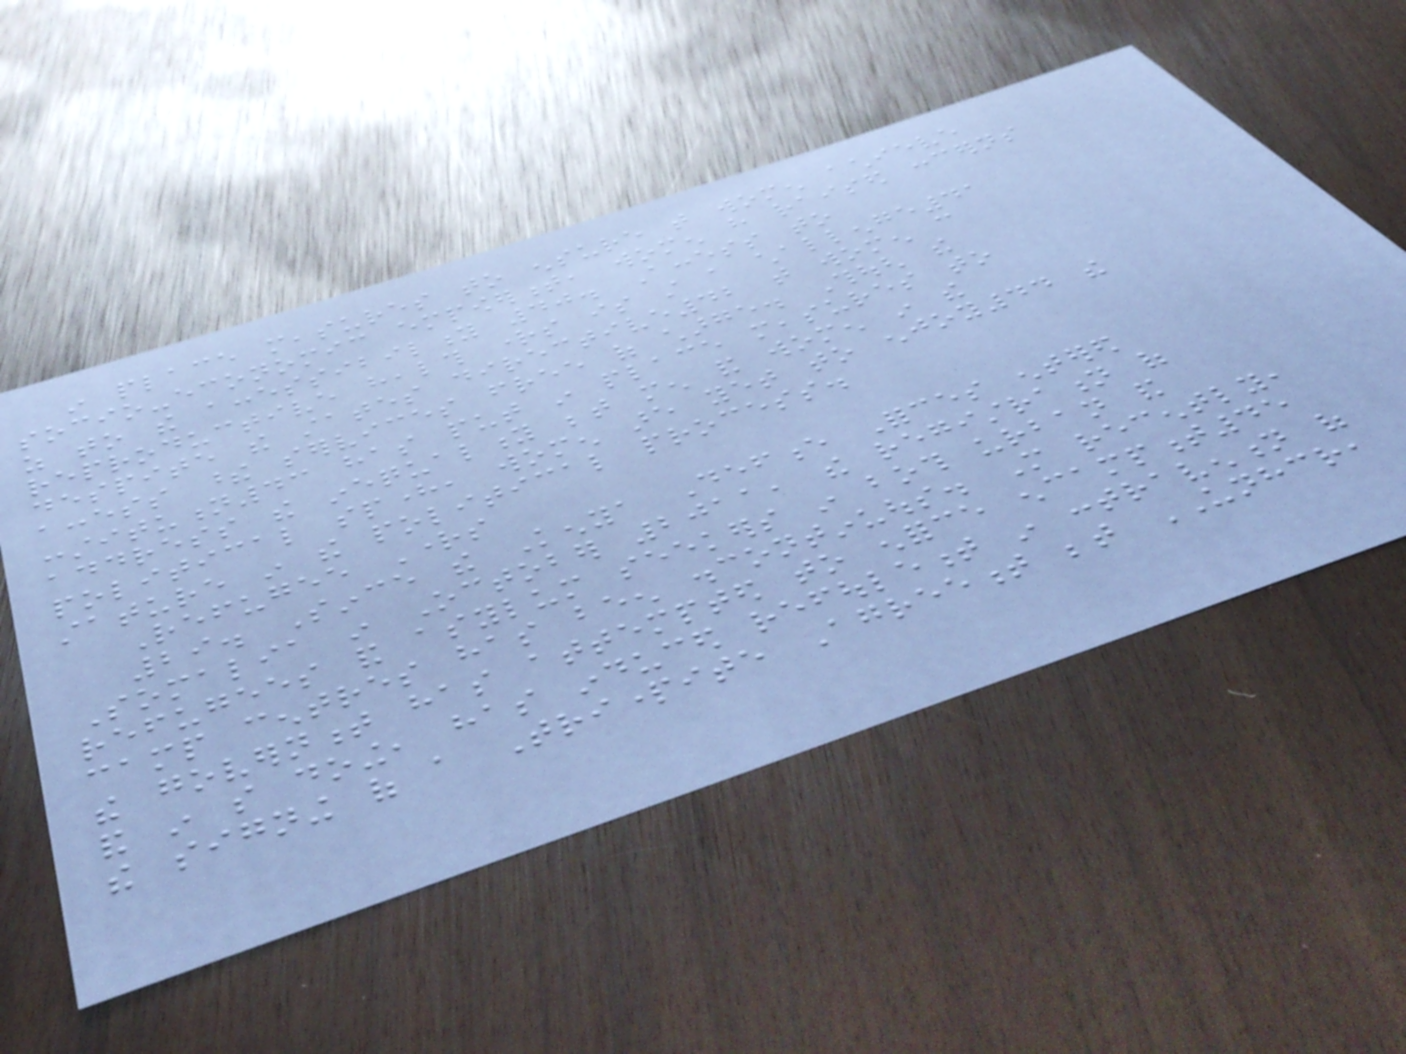in place measures to ensure that women achieve
socio-economic empowerment, women have raised concerns
as to the accessibility 40. Access to
reproductive health rights is still a challenge41
despite the states directive42 that women can
access these services free of charge. Though the
constitution43 has put in place measures to
address the inequality between men and women in the
political sphere, women are yet to enjoy44 the
stature in the political process.
Refugee Rights
29. Since the Kenya Defence Forces entered
Somalia in October 2011, the registration of
refugees and asylum seekers in both urban and
camp centres has been discontinuous. More recently,
the government has attempted to enforce encampment45
and in so doing, has induced refoulement in contravention of
the signing of a Tripartite Agreement between UNHCR,
